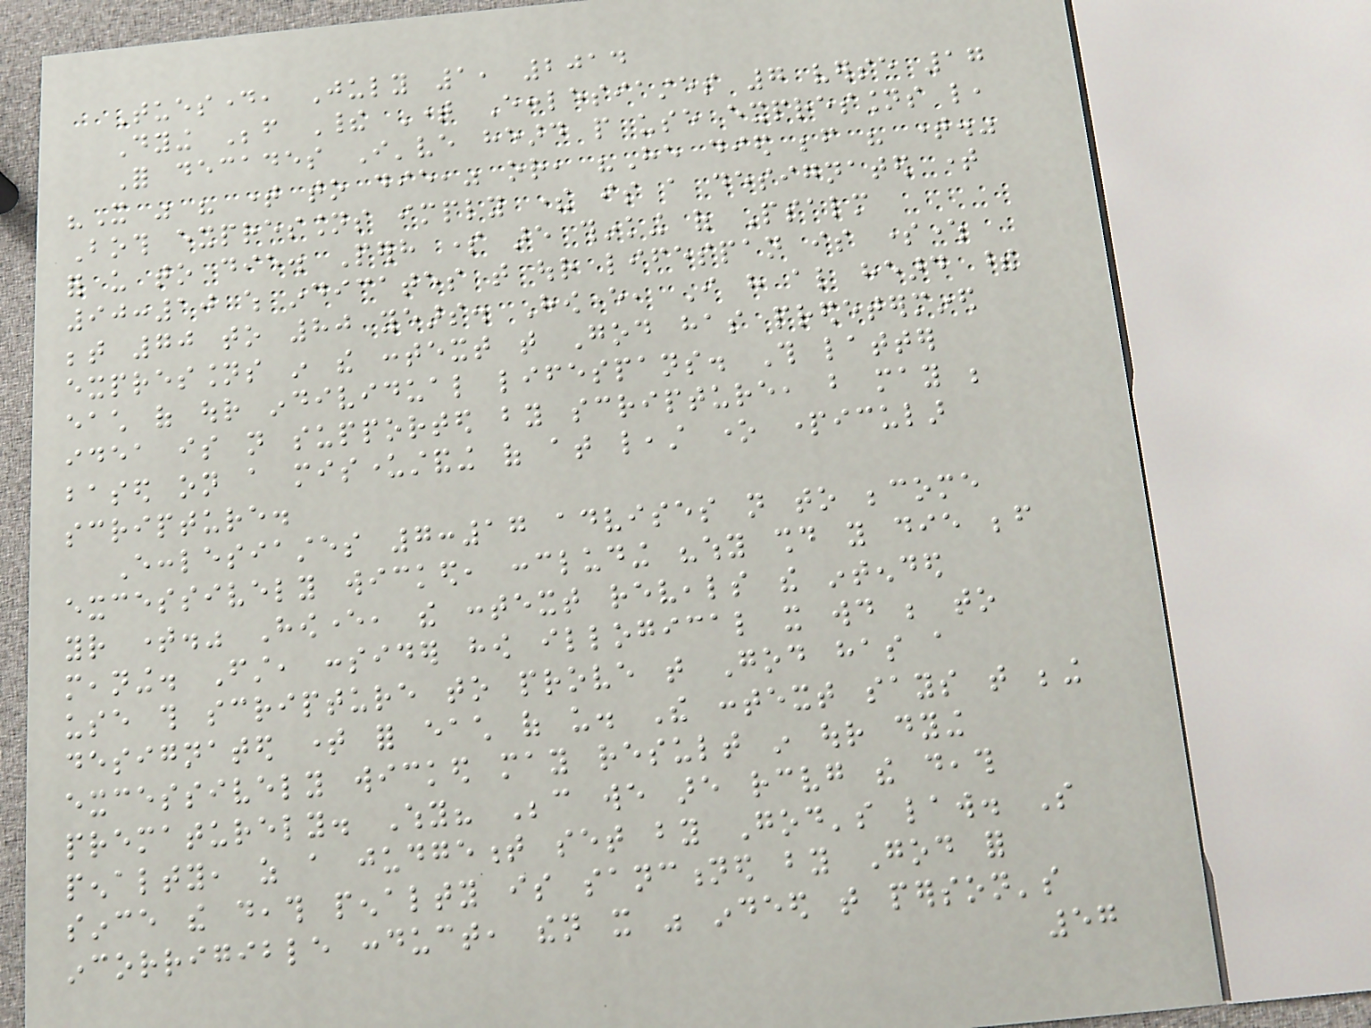Tuesday, July 1, 2014
Dying Before Their Time Ecclesiastes 7 verse 17
For decades I've heard people use expressions like,
"It was his time to die," or, "He died before his time."
Both expressions imply there is a designated time
for us to die. Perhaps some are thinking of Psalm
90:10 which indicates that our lifespan is somewhere
between 70 to 80 years. However, I have also heard these
expressions in the context that God has predetermined
each of our individual lifespans. This latter
idea is not supported by scripture, but may be
based on a misunderstanding of at least one particular
scripture.
Ecclesiastes 7:17 advises not to become
excessively wicked, concluding "why should you die before
your time." However, the context reveals the intended
meaning. First, consider how illogical it would be to
use this scripture to prove that God has a
designated time for each of us. The context says that being
excessively wicked may result in our dying
prematurely. Why? Because we are receiving the death
penalty, as a judgement set by God's law. So
since the death penalty is sanctioned by God for
incorrigible conduct, then it was indeed that person's
57
